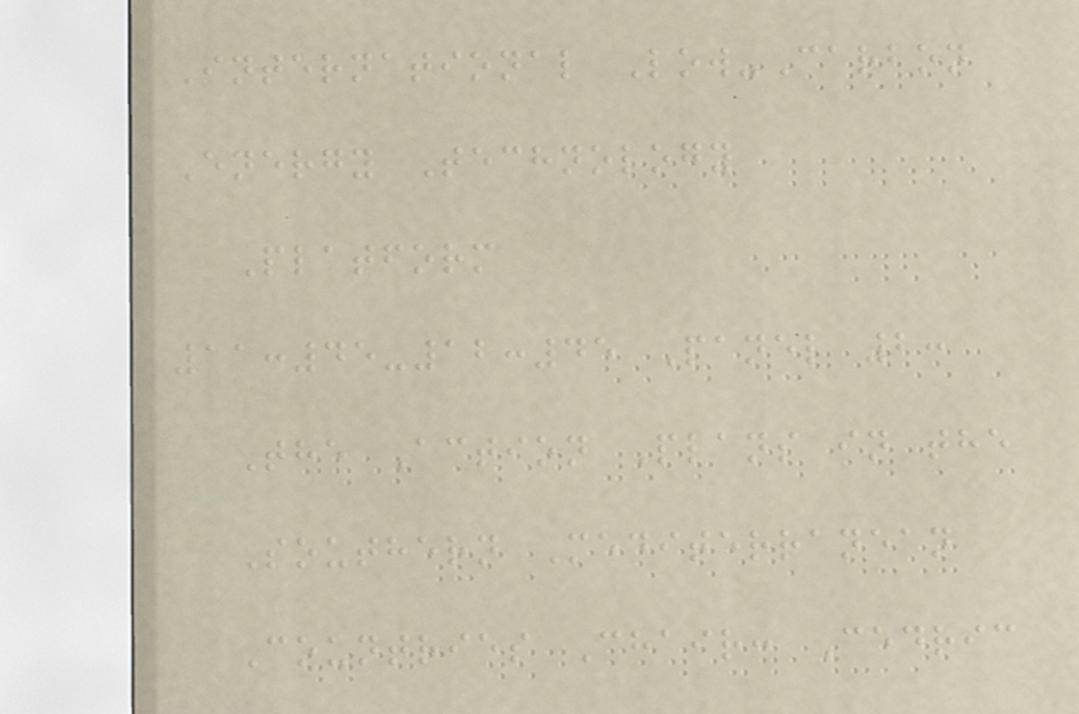International Low-Carbon
Energy Technology
Platform
11:45-12:45 Panel 2:
The Action Plans in the
Southern Mediterranean
Countries Chair: Cedric
